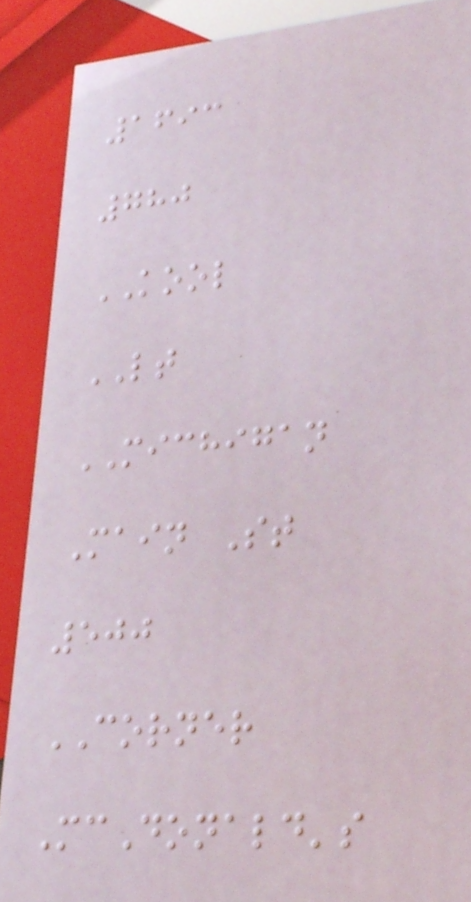1693
780
KOOL
LT
MICHIGAN
Main St
500
CORNER
McDonald's
